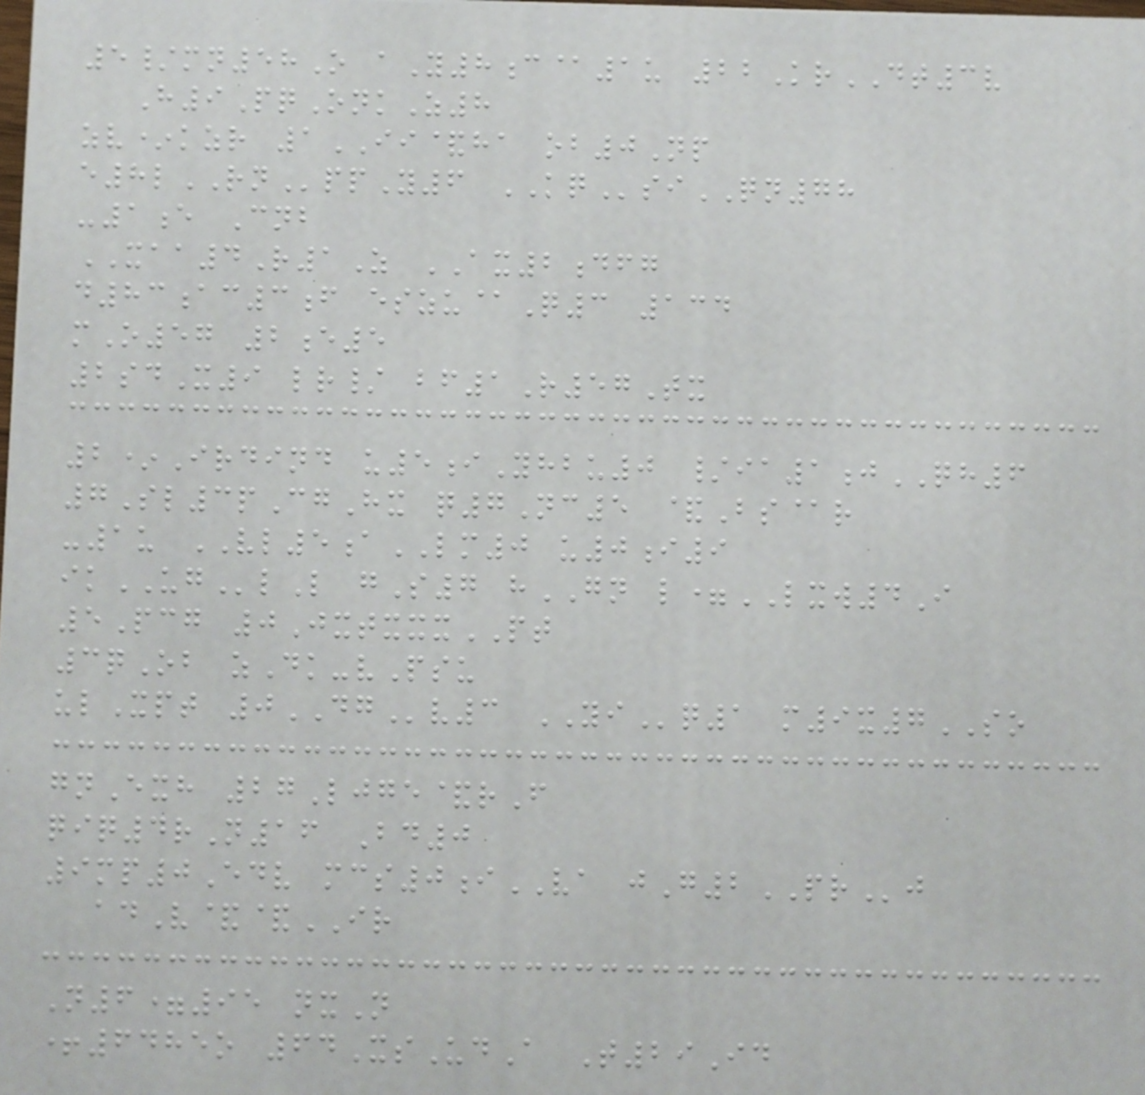5/mn58O aY8c@1u 22KrDT3v
H9PqOnkZ8
zv*kzr 1II&ha ob0Np
e8lRNppY6 KQsiQN78
-1e Cnb
XAA4R1Z AX2dfg
d83ac3f eszu@Q3 134
mO57 2e5
2sdX9 lr/ bf1R57Tx
2*Irdind u5iYhbu0 /ia1jQH6
7Sl3pCgHx q7Nc5 &Bs@r
-1u VL5aLM0 u0i9
ikUGlL gS7 hGN l=LXW4I
5Pcg 0JxtxxxPT
3qOb zDk-vPsu
ulXpt 0DGv3 YIq1 m9x7SO
gnExh 27Ljge&rF
qiq4rN16 Bd0
9mp0Edv mcs0iVA jG2PRj
adV&&IR
N6=95 nxN
+6485o 64XsUdA T29Id
